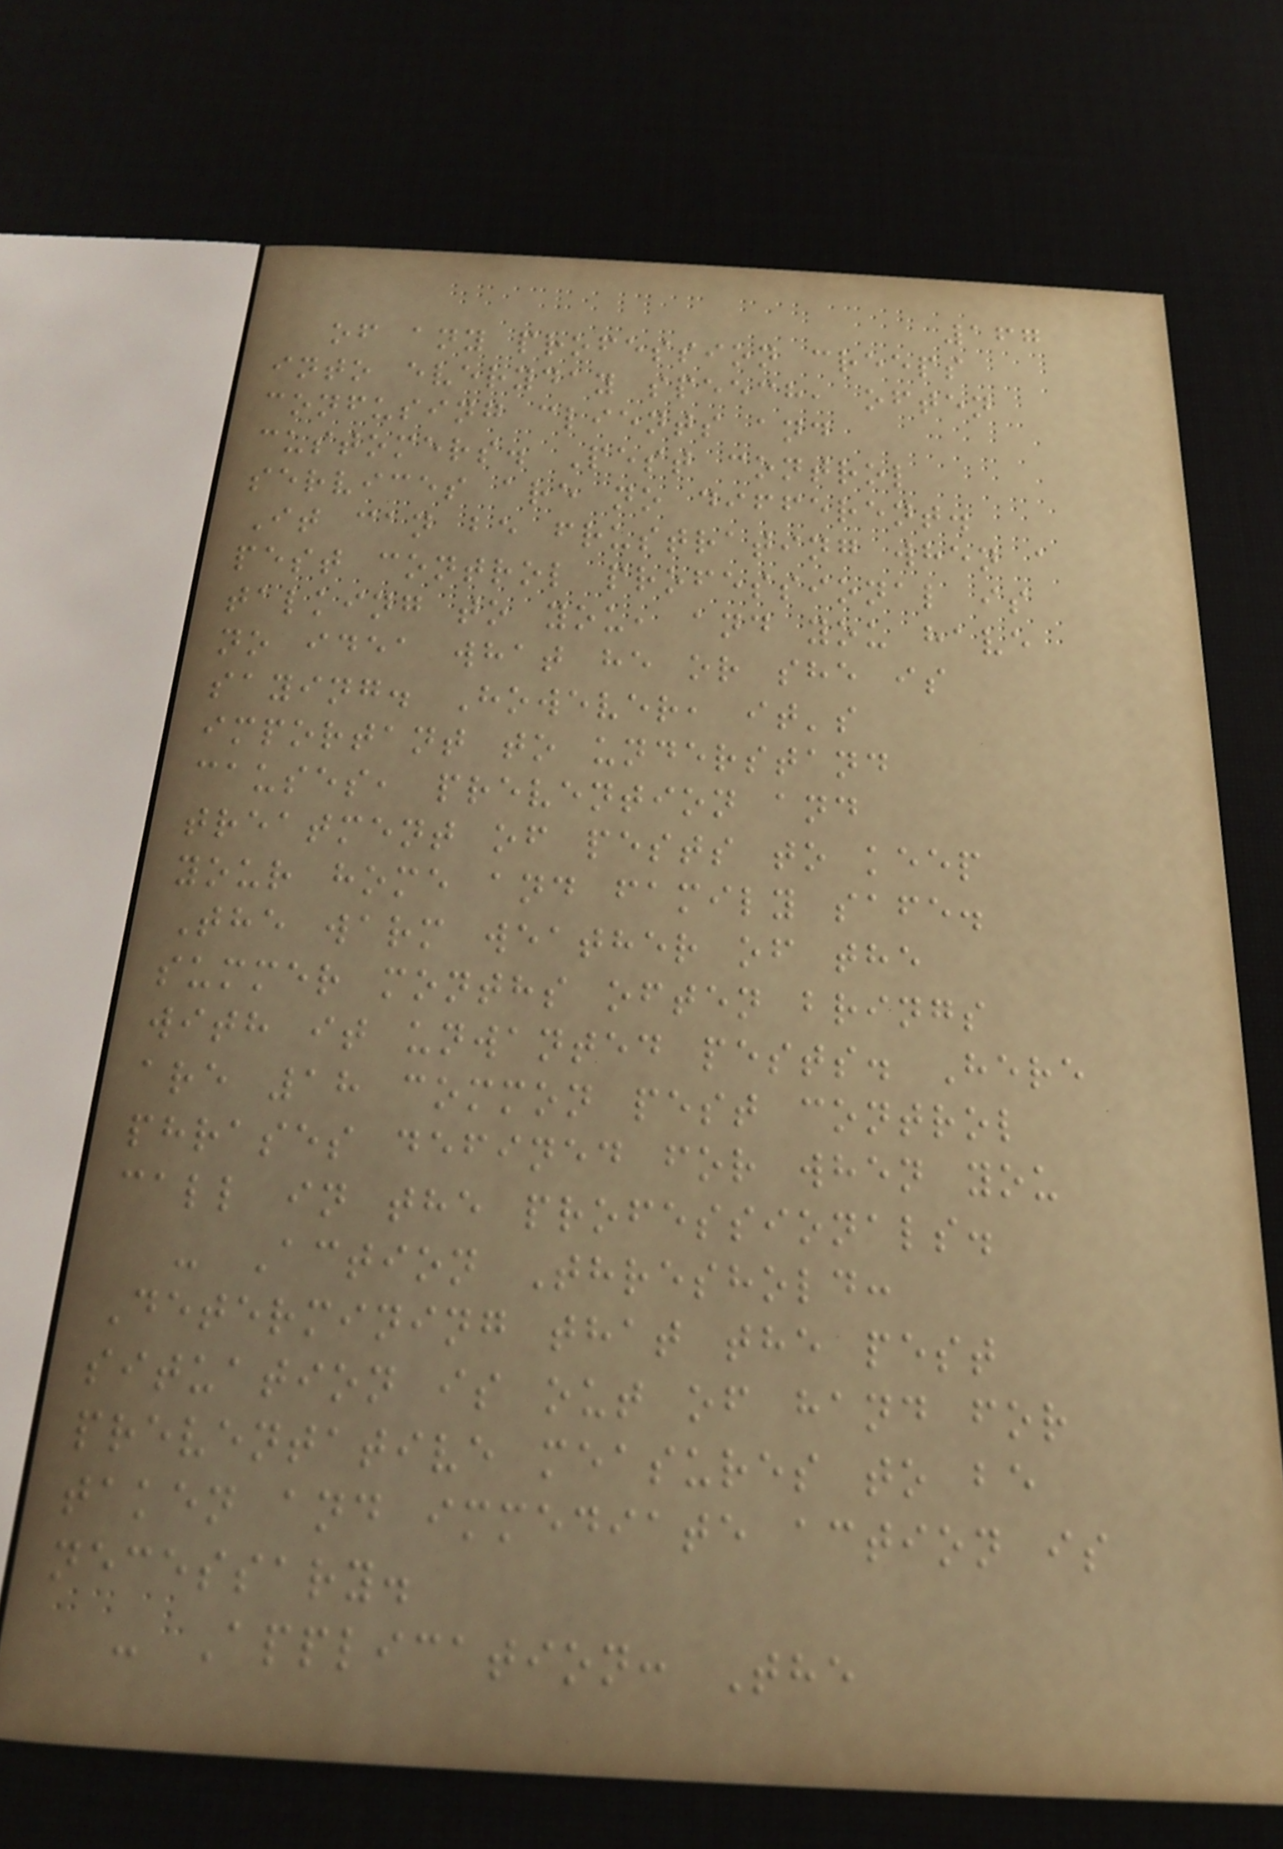167
of any profession creeps
into everyday speech, often
confusing clients and
customers. Pest control
services are no different.
It can be frustrating when a
pest control professional is
talking to you, and you have
no idea what he or she is
saying. However, it's
important to understand
causes, prevention and
treatment of pests to keep
your home and family safe.
The warm weather of the
summer months often brings
with it unwanted pests. Here
are 18 common pest control
phrases defined for when you
call in the professionals.
- Action Threshold:
Determining that the pest
situation is out of hand for
preventative measures to be
taken and immediate action is
necessary.
- Application: The
